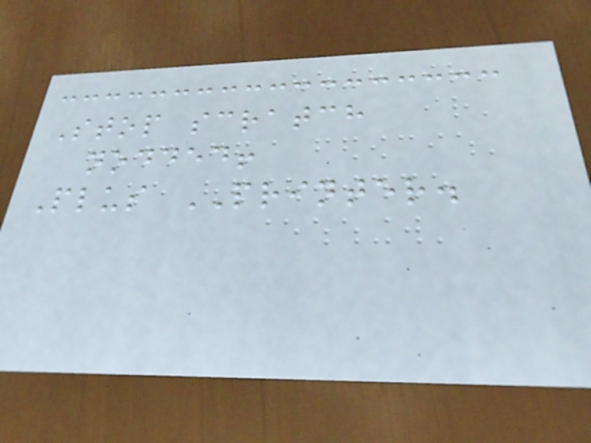Stop scratch
nodded!
Plus PRINTER.
